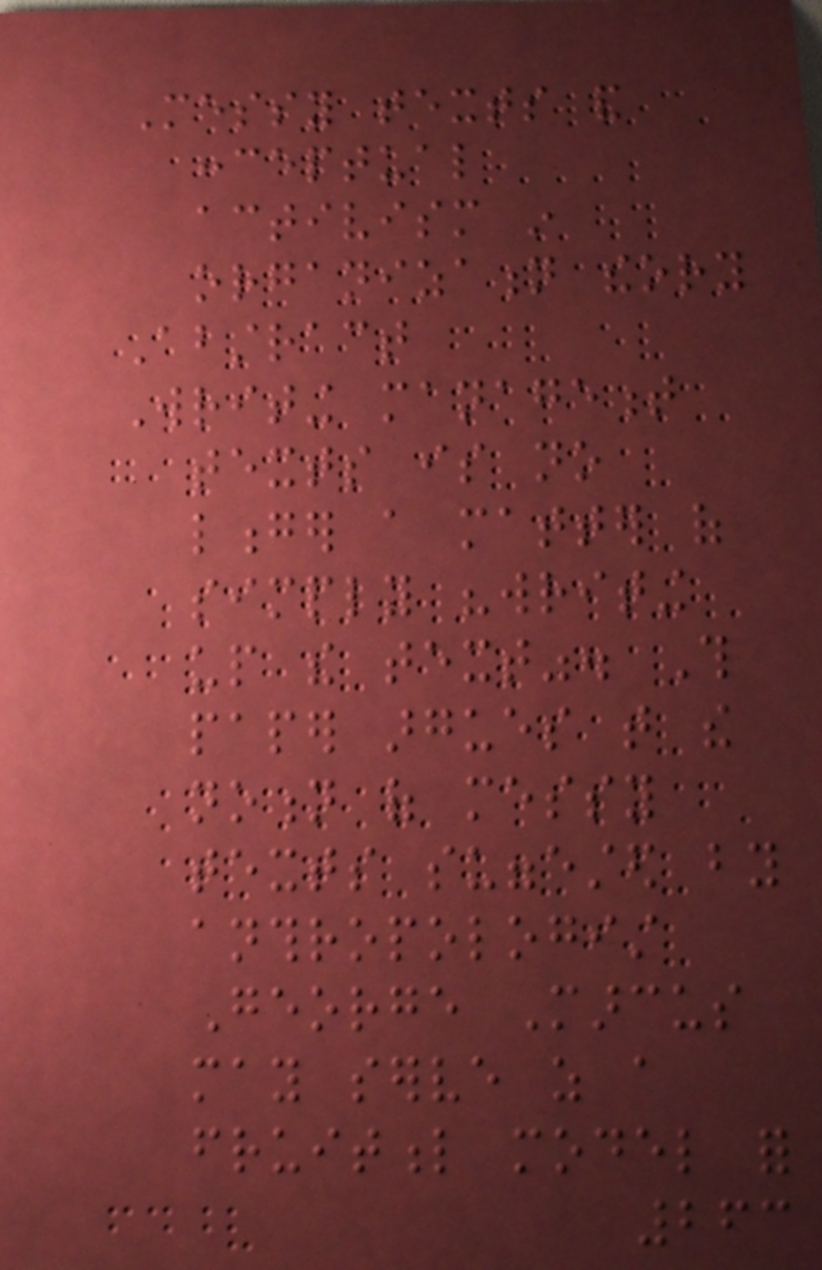Messy texts and
conceptual
activism in
organization theory
Abstract
Writing management
texts is no
longer a matter of
simply "writing
up the text". This
paper argues that the
notion of messy
texts suggested by
anthropologist
George Marcus
may serve as a
fruitful model for
263
